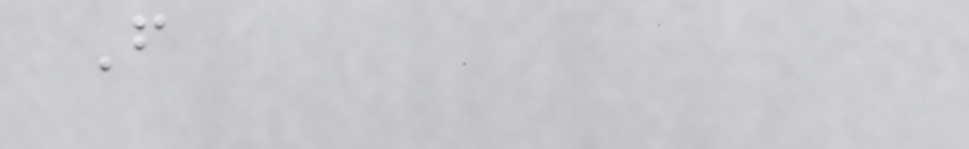From
